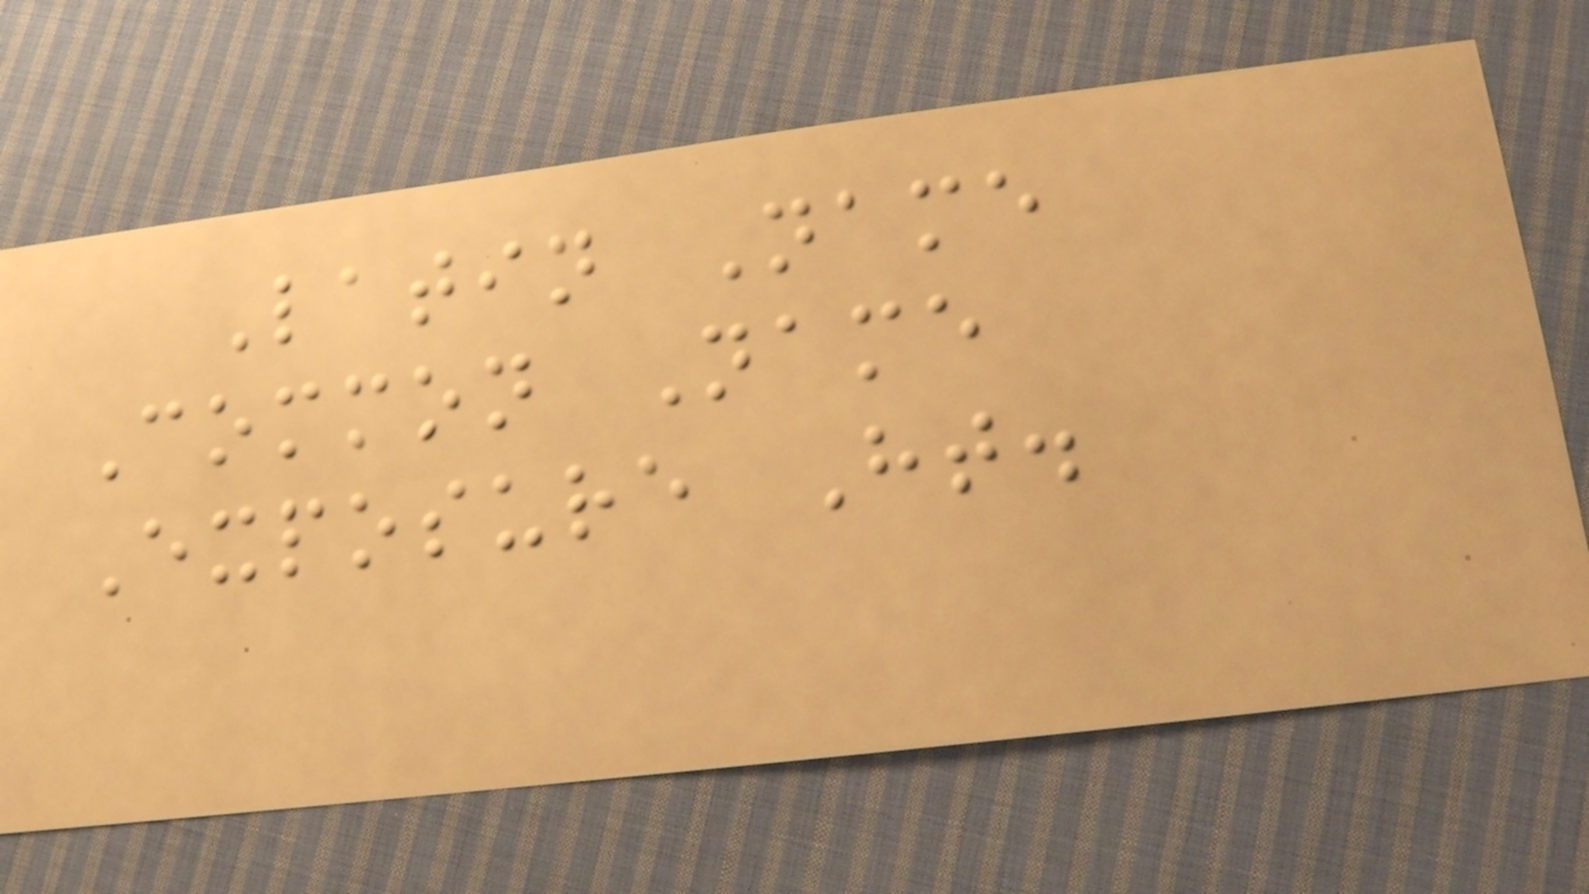Latin Name
Common Name
Exposure Ht.
